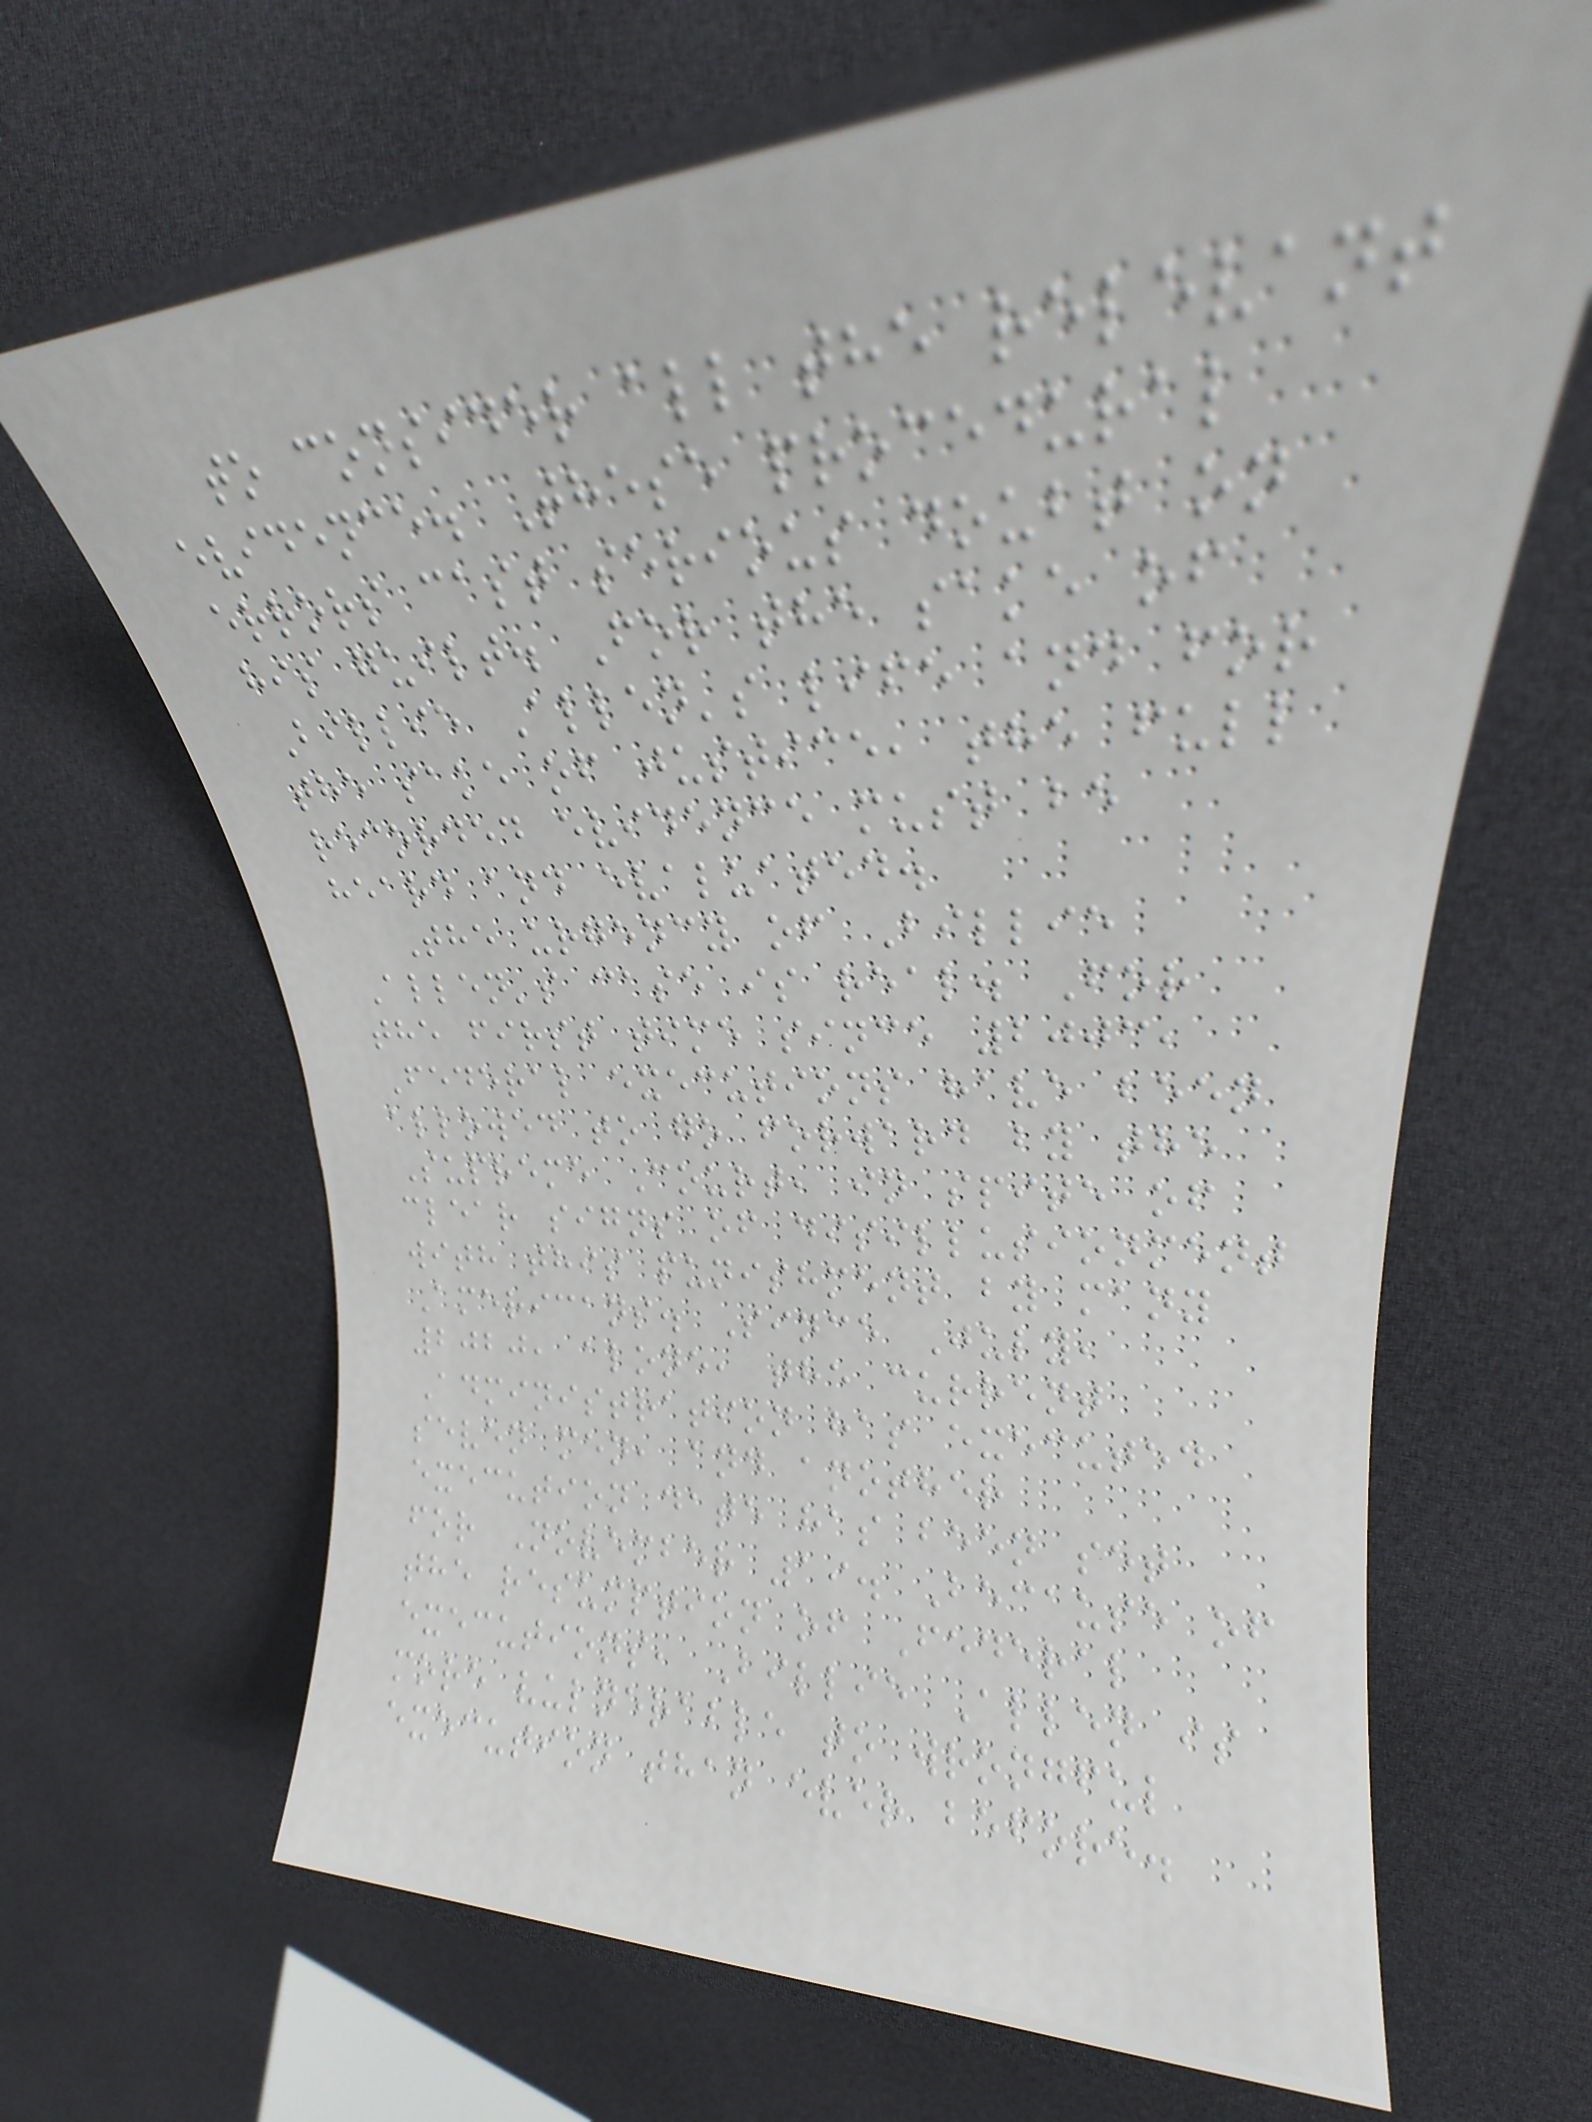to consider all the relevant
evidence. These procedural
errors cast serious doubt on
his guilt. For the sake of
Billie Allen's life and for
the sake of justice, the full
recorded evidence must be
heard and evaluated.
The urgency of Billie
Allen's case is real. For
the first time since 2003,
Federal executions have been
allowed to go forward by the
Supreme Court, in spite of
clear signs of disillusionment
with this punishment by many
Americans. Since July,
2020, alone, the current
Administration has executed
seven men, and another
execution date has been set
for November 19. Because of
the resumption of Federal
executions, Billie Allen is
more vulnerable to wrongful
execution than ever before.
